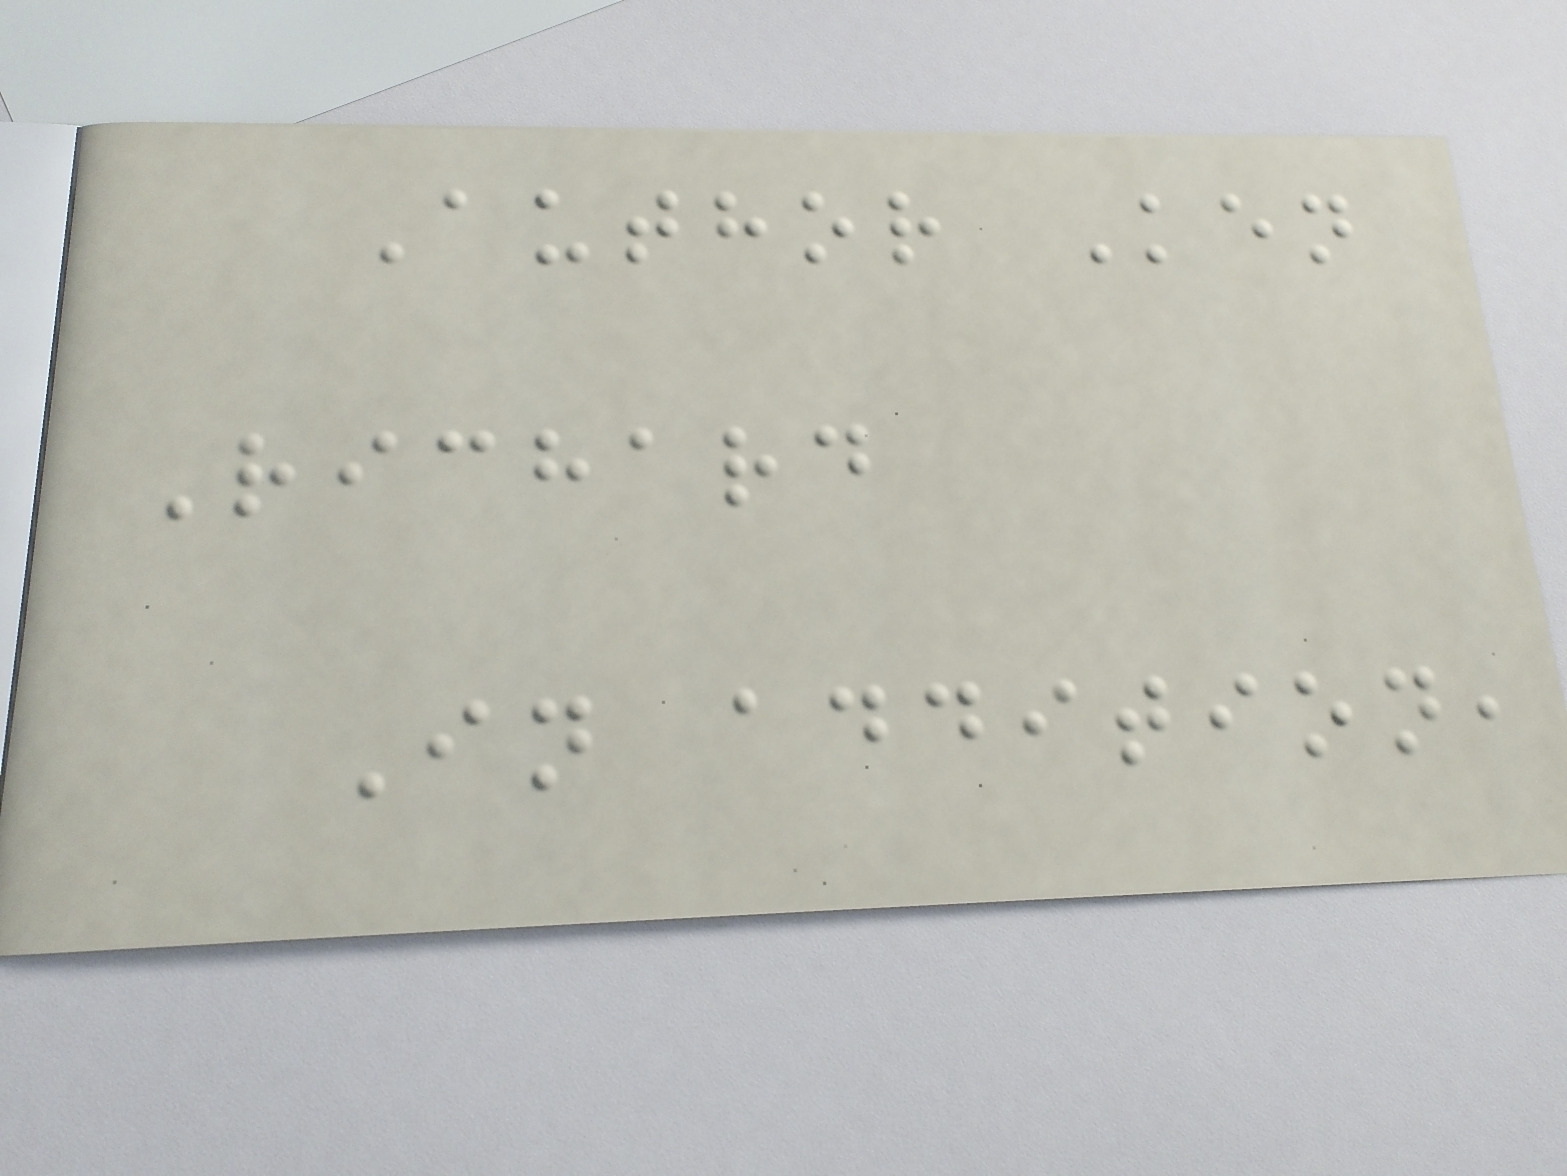Author Ken
Richard
In addition,
